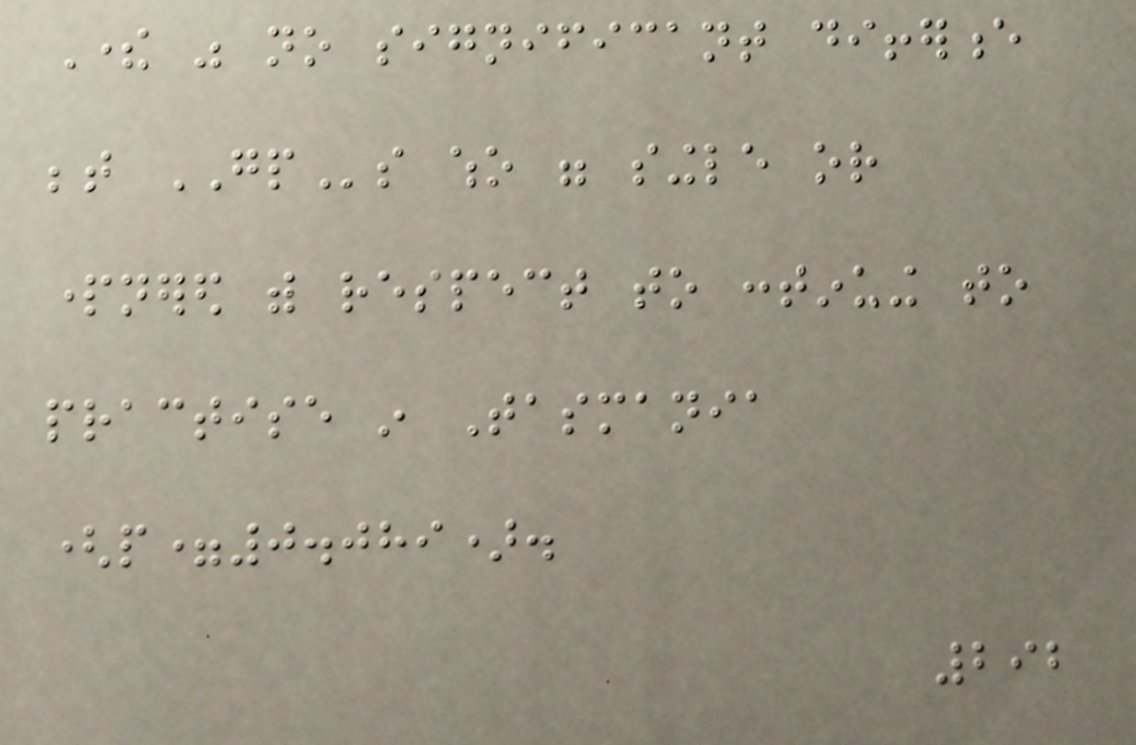There was no significant difference
between GPs who were single or
partnered with respect to continuing to
practise in Tasmania
(p=0.089).
292
